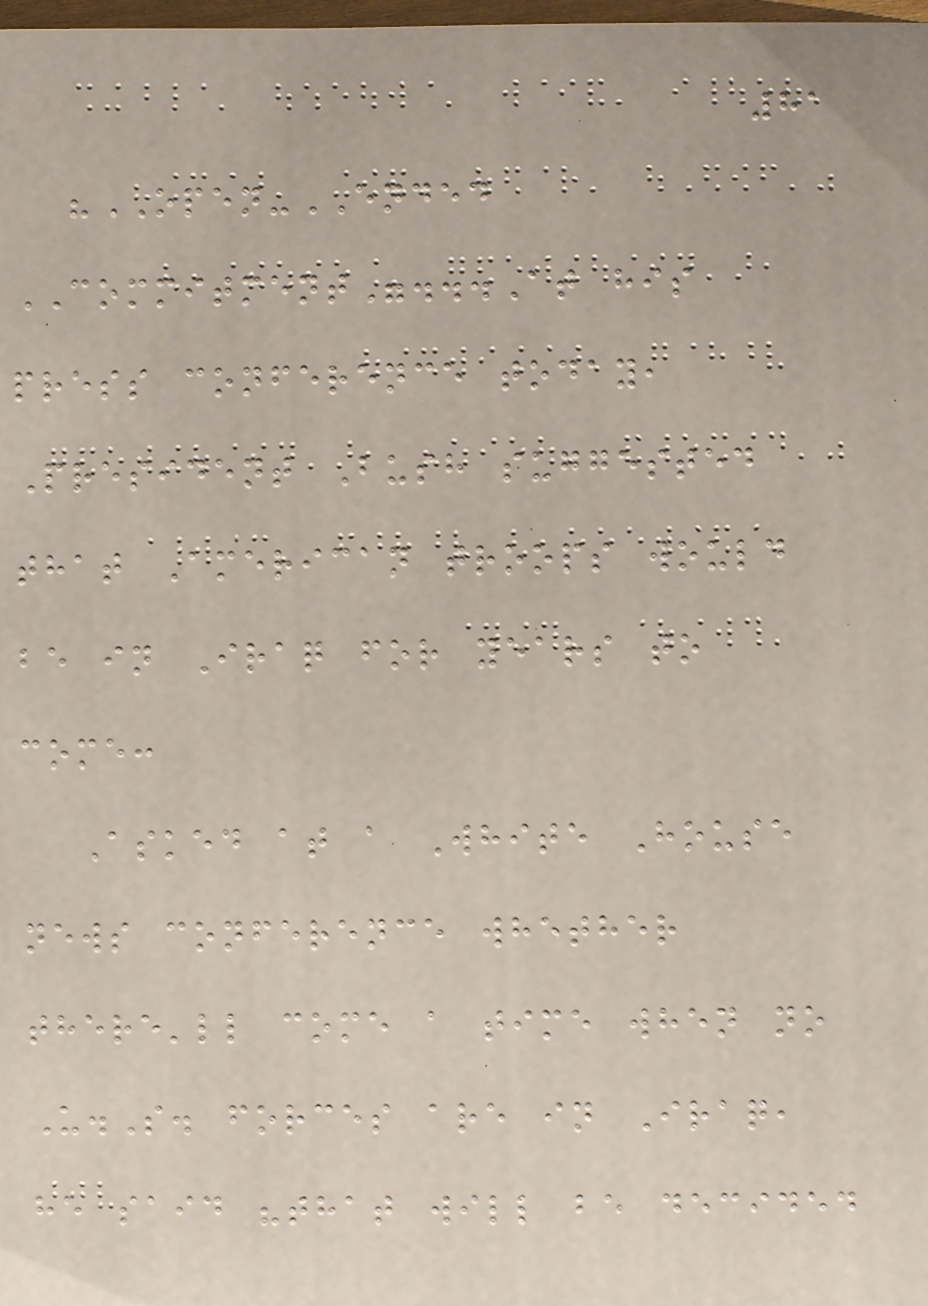81
"OPEN-ENDED
COMMITMENT"...At his
press conference today,
President Bush suggested
that American troops would
be in Iraq for years to
come:
Asked at a White House
news conference whether
there'll come a time when no
U.S. forces are in Iraq,
he said "that will be decided
